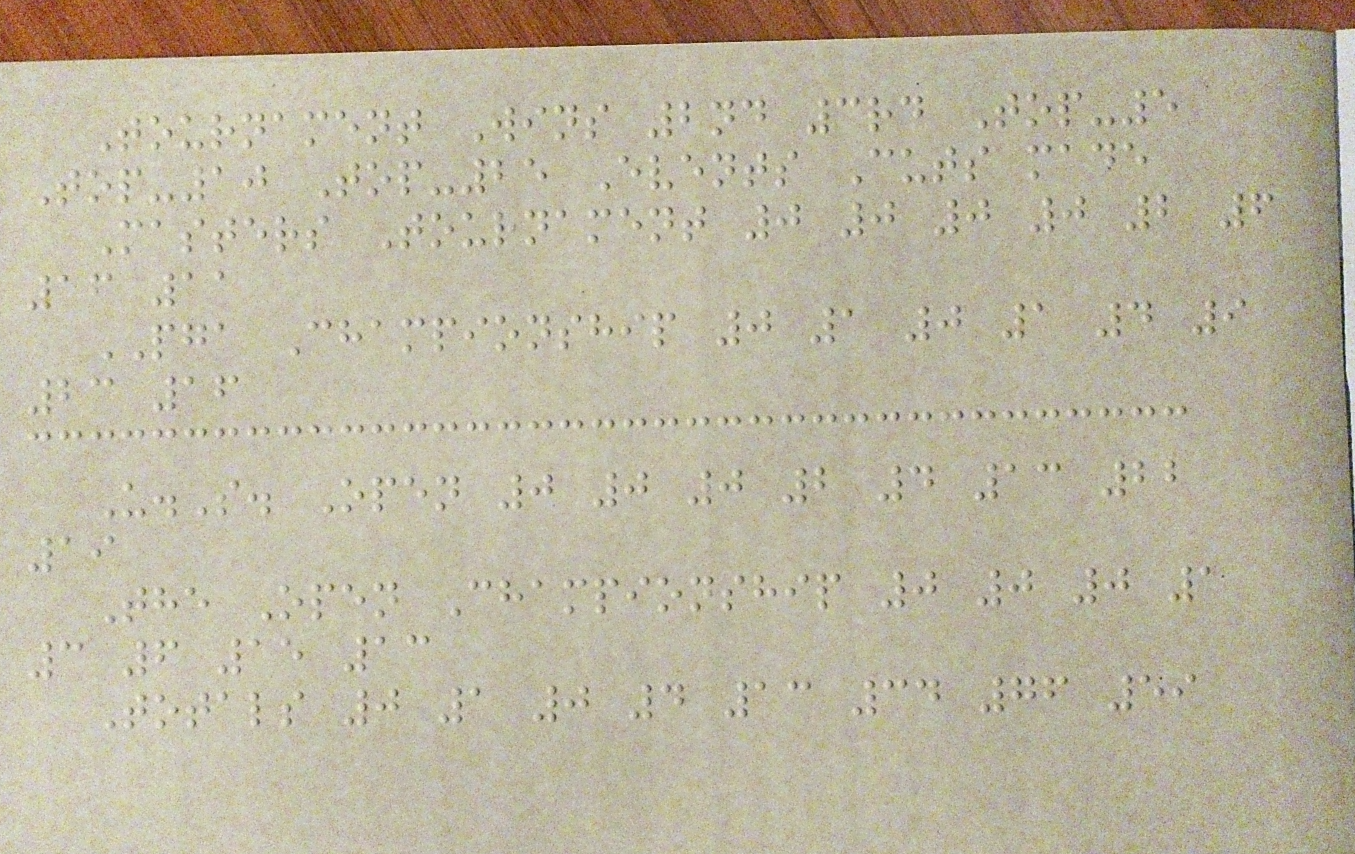Tournament Wins 2nd 3rd Top-5
Top-10 Top-25 Events Cuts made
Masters Tournament 0 0 0 0 2 6
16 11
PGA Championship 0 1 0 1 4 9
23 16
U.S. Open 0 0 0 2 4 13 22
19
The Open Championship 0 0 0 1
3 6 15 13
Totals 0 1 0 4 13 34 76 59
